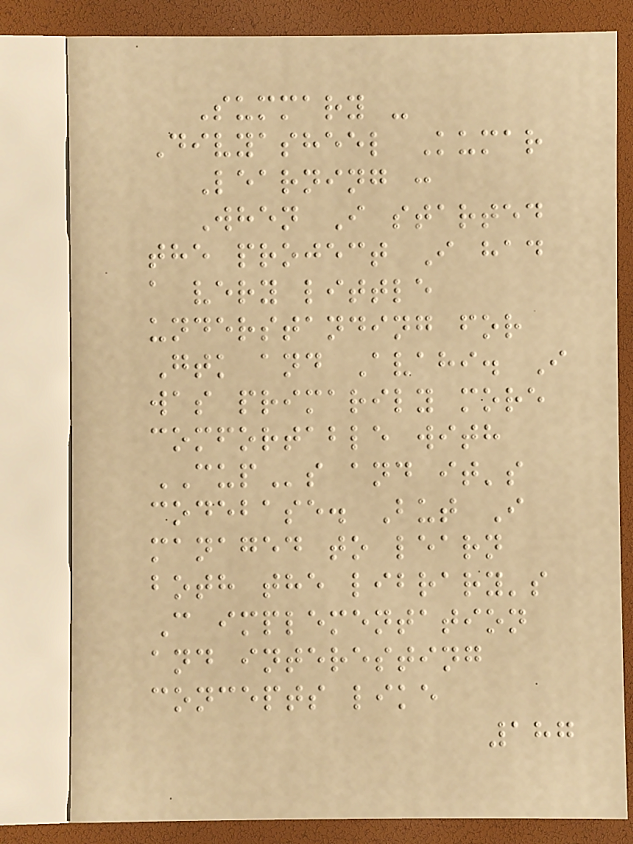Summary -
Divyasheel Kumar
Learning :
When I started
the project I had
a very little
understanding for
Gtk and Avahi. I
was primarily more
comfortable with
CUPs and it's
codebase. But I
managed to learn
both the library's
C implementation
and interesting
concepts like
187
